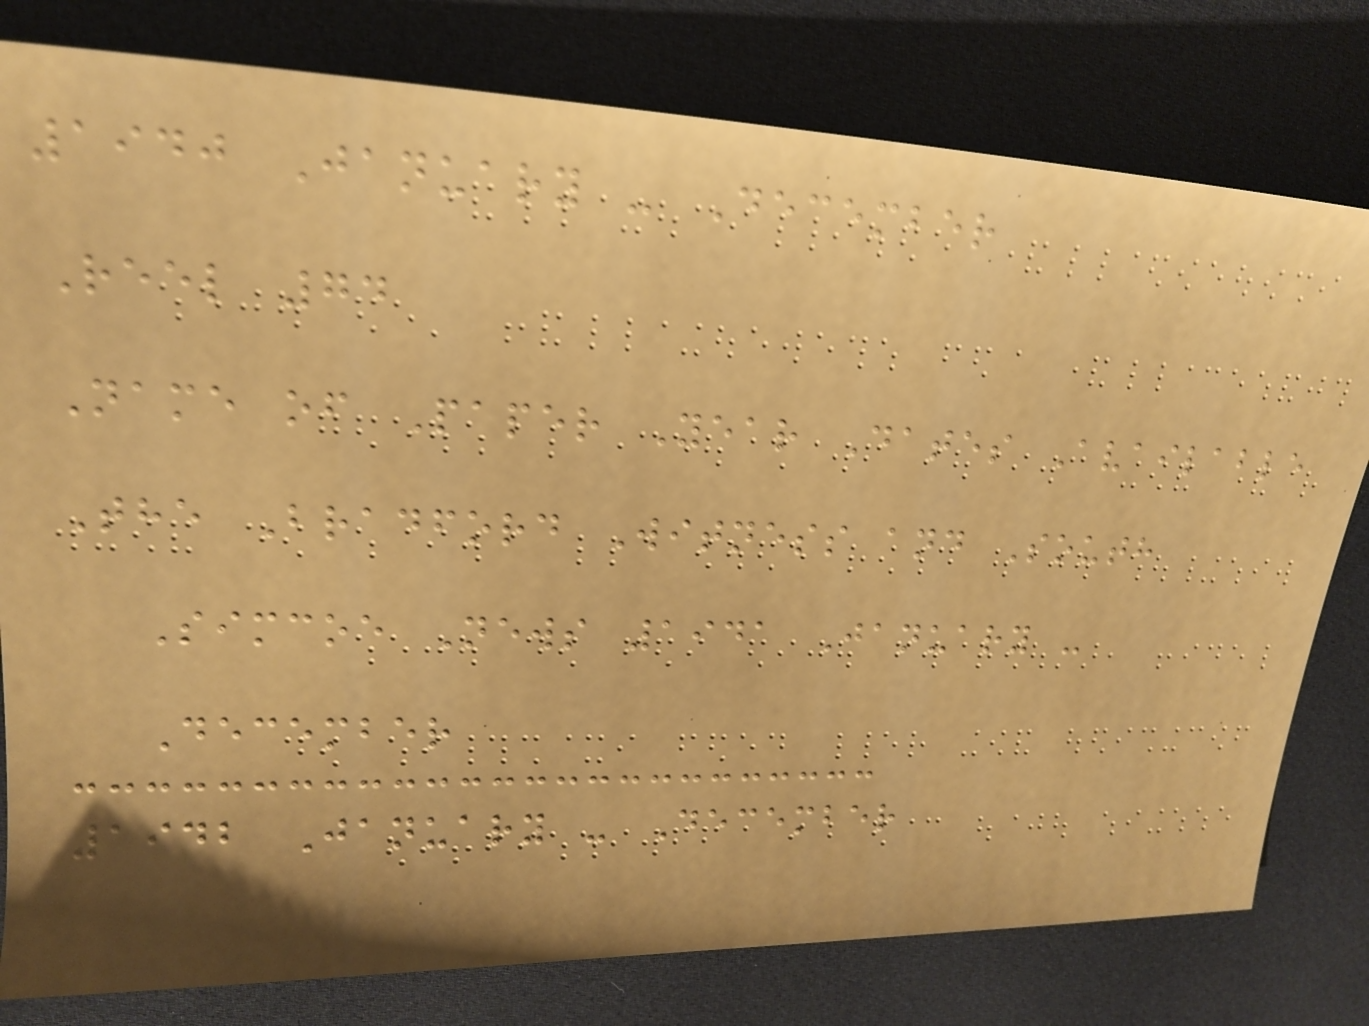1940 January - December
Reel 74
Name of Paper Year Dates Available
The Bradford Witness and South
Simcoe News 1941 January -
December
1942 January - December
